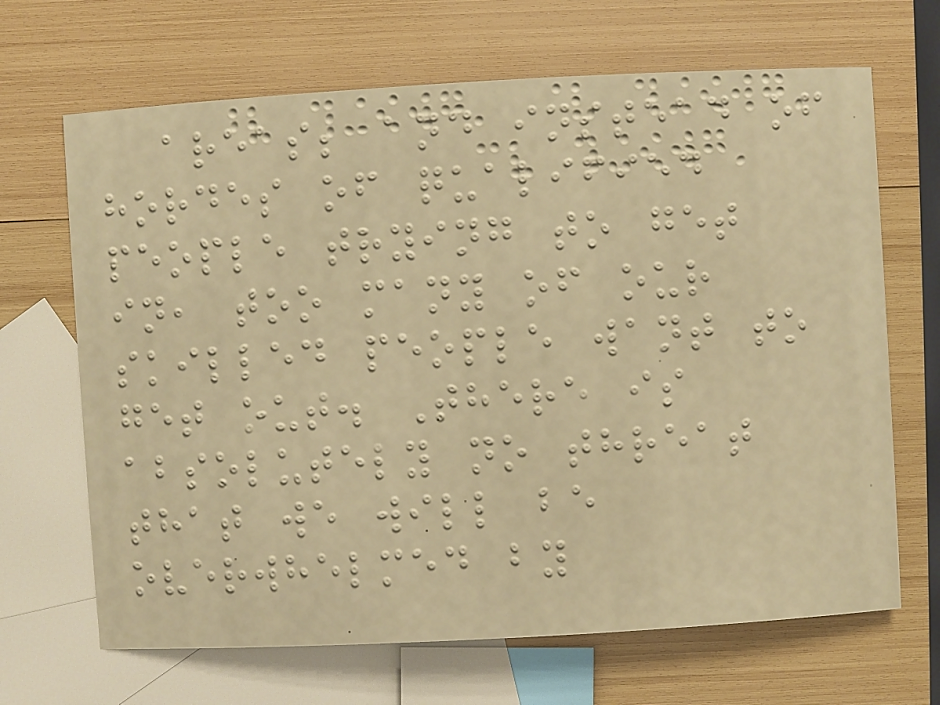areas; and instead of
hordes of qualified
people trying to get
in, too many of our
skilled people want to
get out. There is
absolutely no threat
that we will be
overwhelmed by
